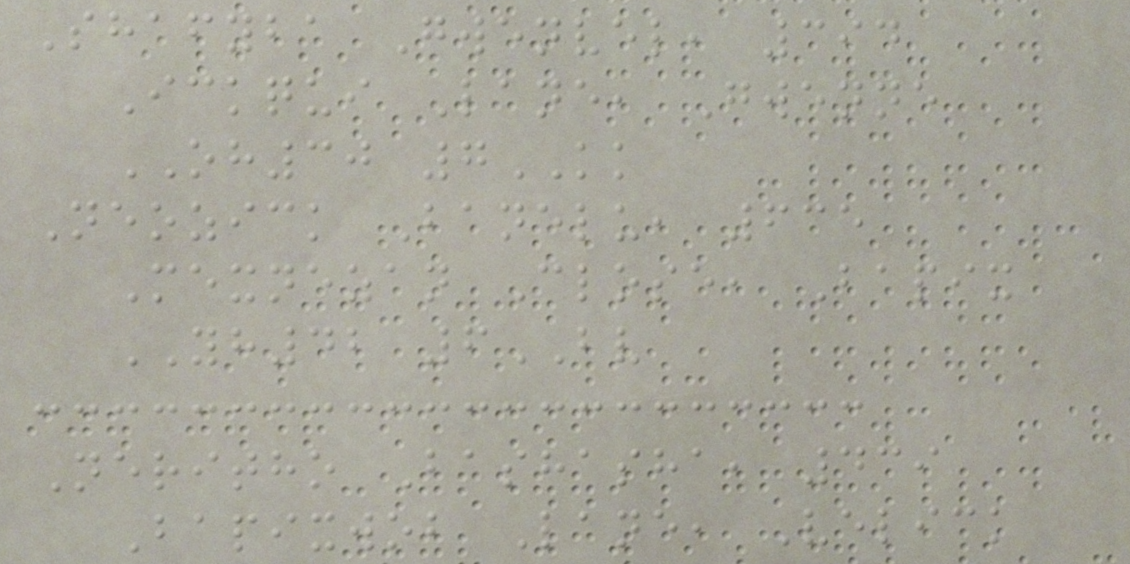Shafyba Gwenvel, 394
Ickqui Lane, Gwenne
OH30 7KK
Neozick Banelu, 635
Mexnezan Close, Bapix
YH42 6BV
Neritho Bashasha, 439
Bapixwob Lane, Velick
